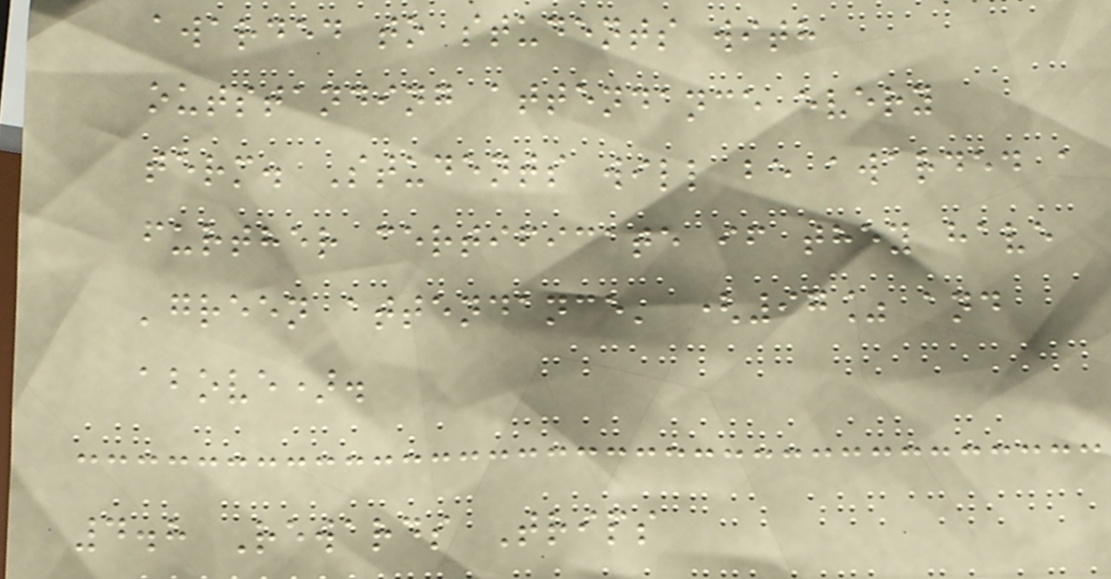awarded to students with
outstanding attendance every
term. Students will be awarded a
further certificate if they have
'green attendance' (97% and
above).
4.8 Rewards Trips
